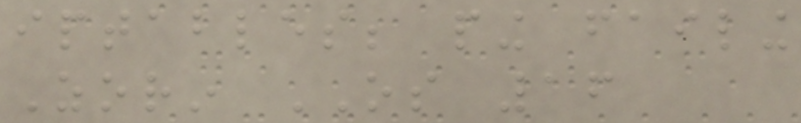iptables; ping failing
Zorin OS 16
